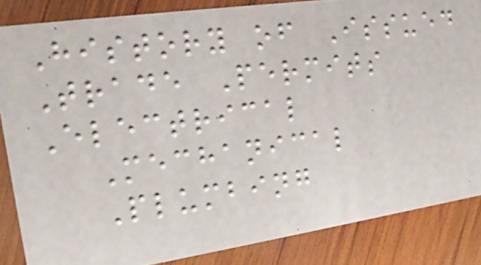History of Issued
Trade Permits
Electrical
Mechanical
Plumbing
